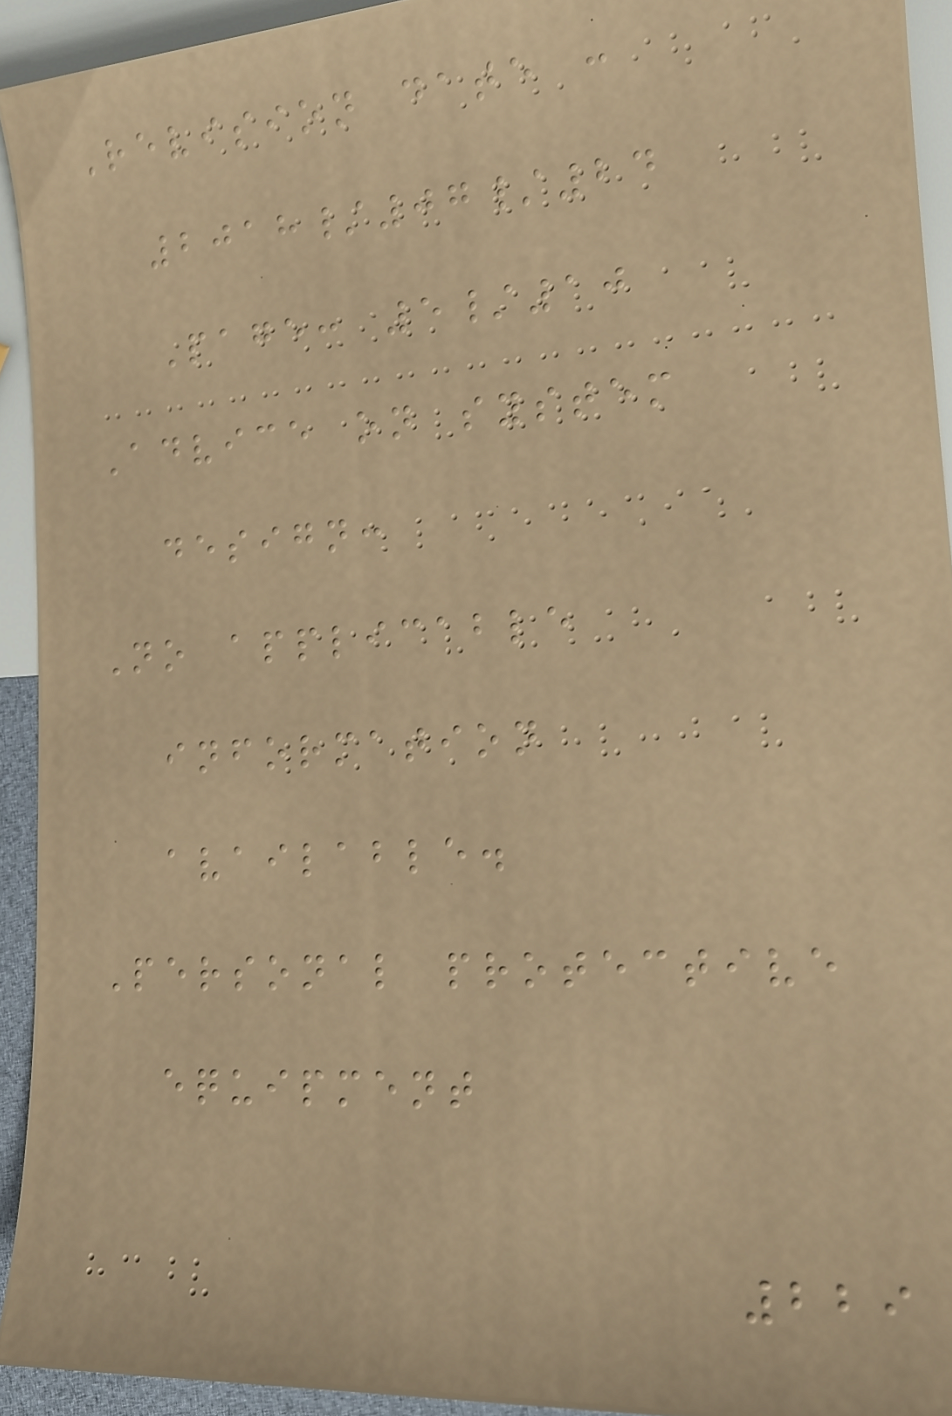Revision date :
2018/07/24
Page: 5/10
Advice on system
design:
No applicable
information
available.
Personal protective
equipment
229
